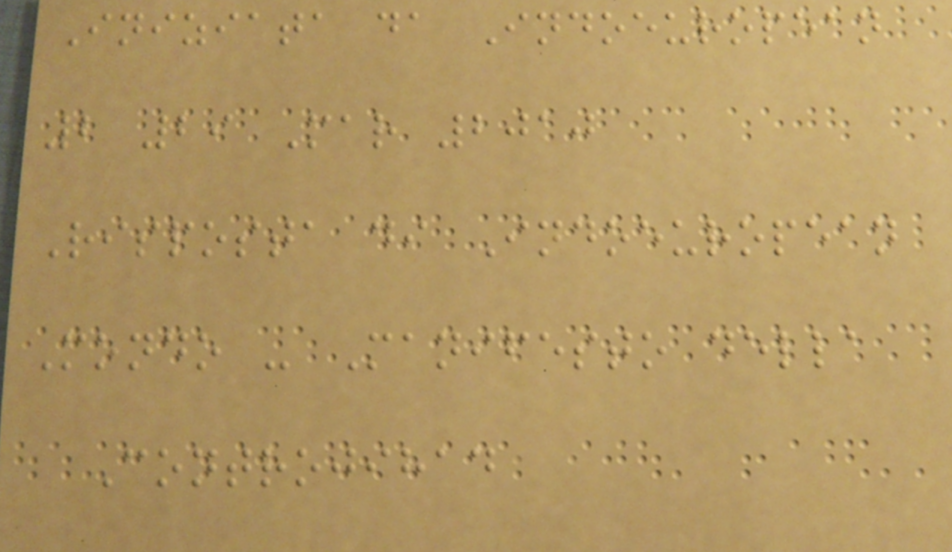Iniziata da Indoeuropean
2 29 Mar 2010
Risposta di Indoeuropean
Mondo - Manifesto della
Controjihad
